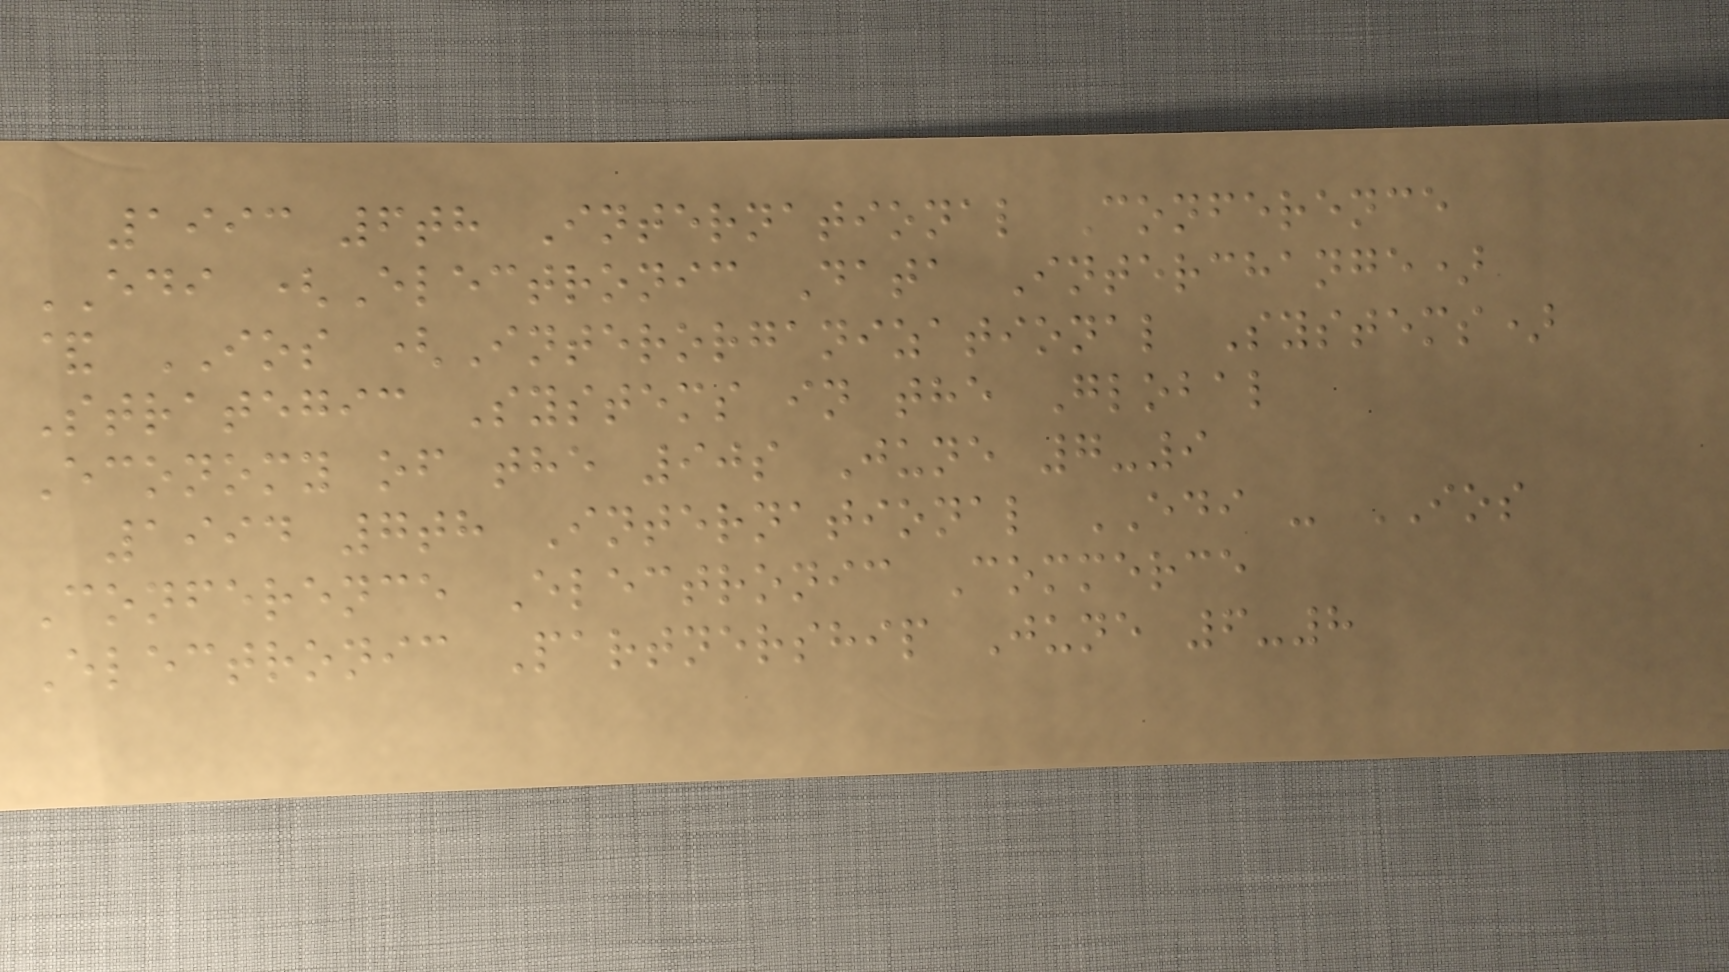1993 6th International Conference
EDI (Electronic Data Interchange)
& IOS (Interorganizational Systems)
Strategic Systems in the Global
Economy of the 90s June 7-9
1994 7th International EDI - IOS
Conference Electronic Commerce
Electronic Partnership June 6-8
